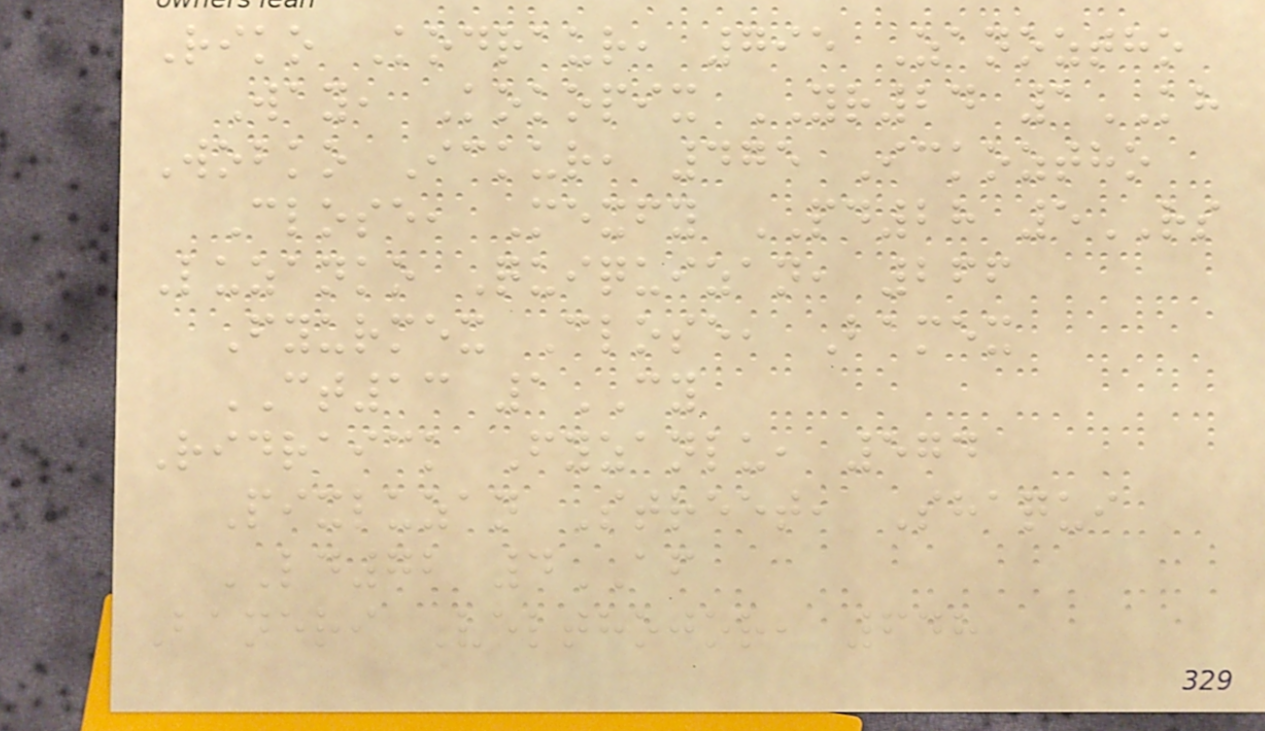Riko Kodraur, 795 Zanoztho
Way, Kokopix YR24 1KH
Wobko Ickur, 475 Ickoztho
Close, Mexfy PD28 5RS
Luzanko Quiquizan, 266
Fyurmex Close, Bamex
CT13 1CY
Ridraick Fyzanlu, 574
Pixluzan Street, Shaqui
LD72 4AF
Baneri Velthojor, 648
